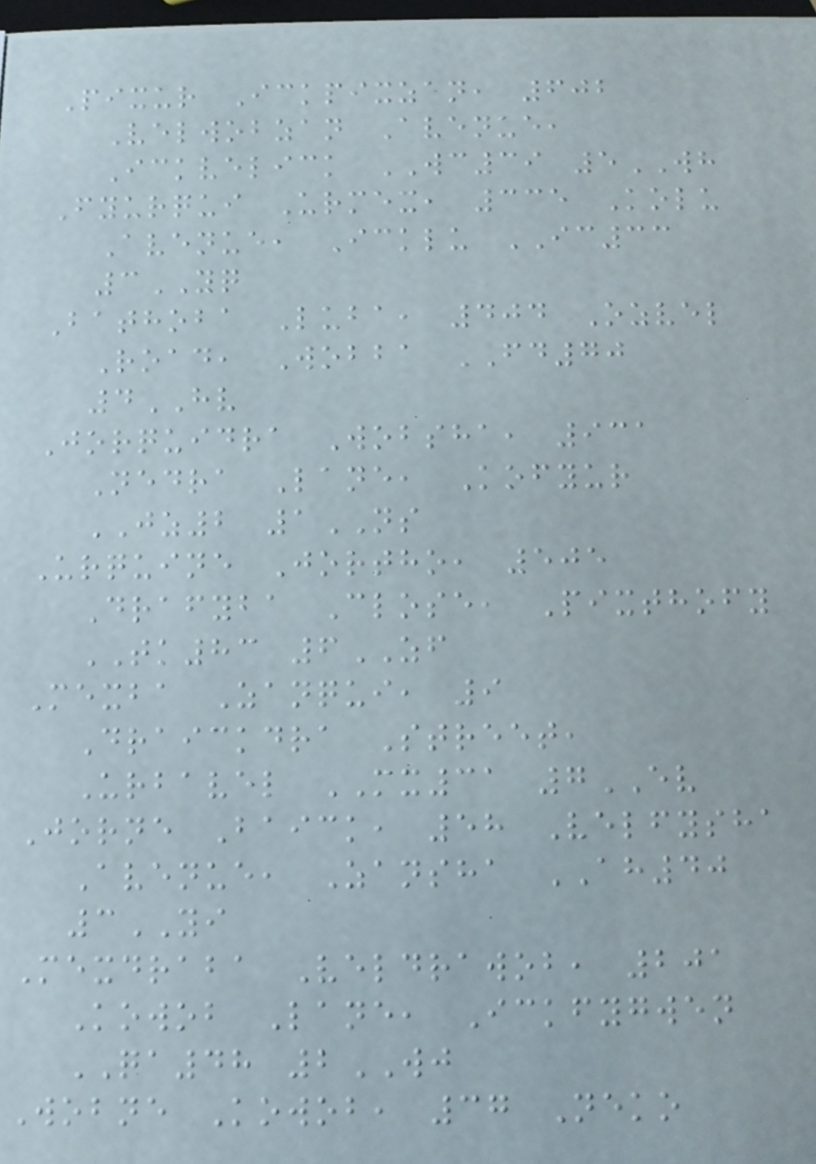Pixur Ickpixzan, 602
Velwobzan Avenue,
Ickvelick WC39 5WH
Fyurqui Urmex, 335 Kolu
Avenue, Icklu IC33
3YQ
Bathoba Luba, 404 Ozvel
Road, Wobba FD70
4HV
Jorquidra Wobsha, 931
Nedra Lane, Kofyur
JZ2 1NS
Urquine Jortho, 505
Drafyba Close, Pixthofy
TK83 6ZF
Mexba Zanqui, 9
Draickdra Street,
Urbavel MX31 7EV
Jorne Baick, 58 Velfysha
Avenue, Zansha AH40
3YI
Mexdraba Veldrawob, 201
Kowob Lane, Ickfygwen
QA48 2WJ
Wobne Kowob, 37 Neko
